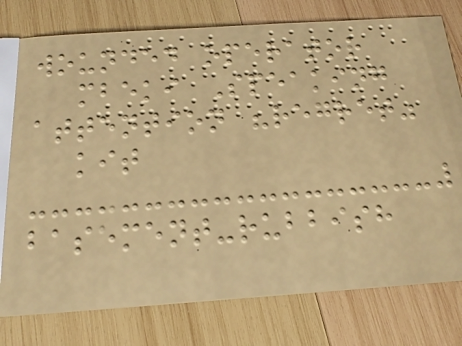wounded operator
mbeki Speaking
attention "regret"
kit
basement-rubbish
